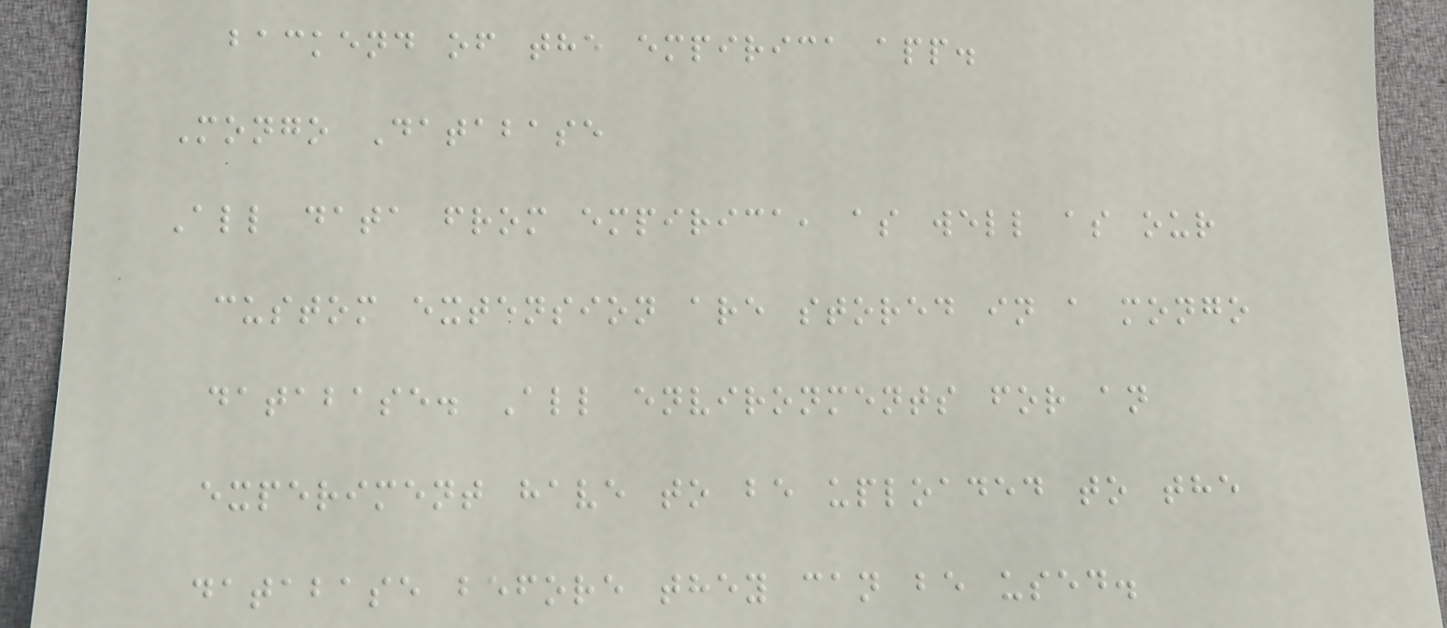backend of the empirica app.
Mongo Database
All data from empirica, as well as our
custom extension are stored in a mongo
database. All environments for an
experiment have to be uploaded to the
database before they can be used.
